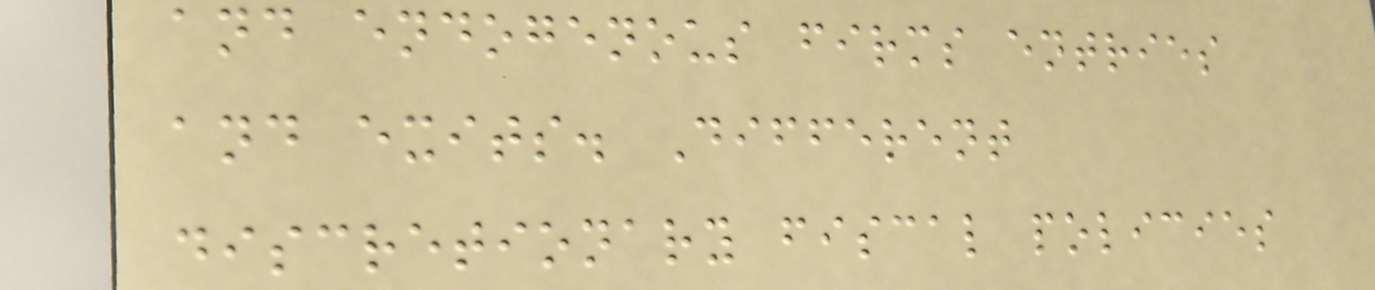and endogenous firms entries
and exits. Different
discretionary fiscal policies
